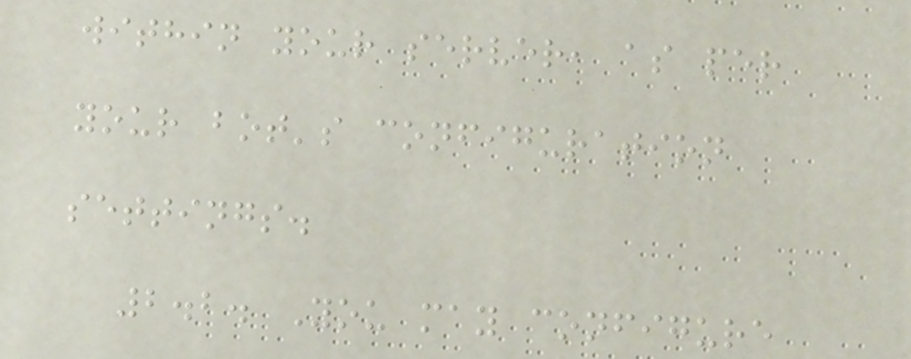within your server, as per
your bot's configuration
settings.
2.2. You may configure
